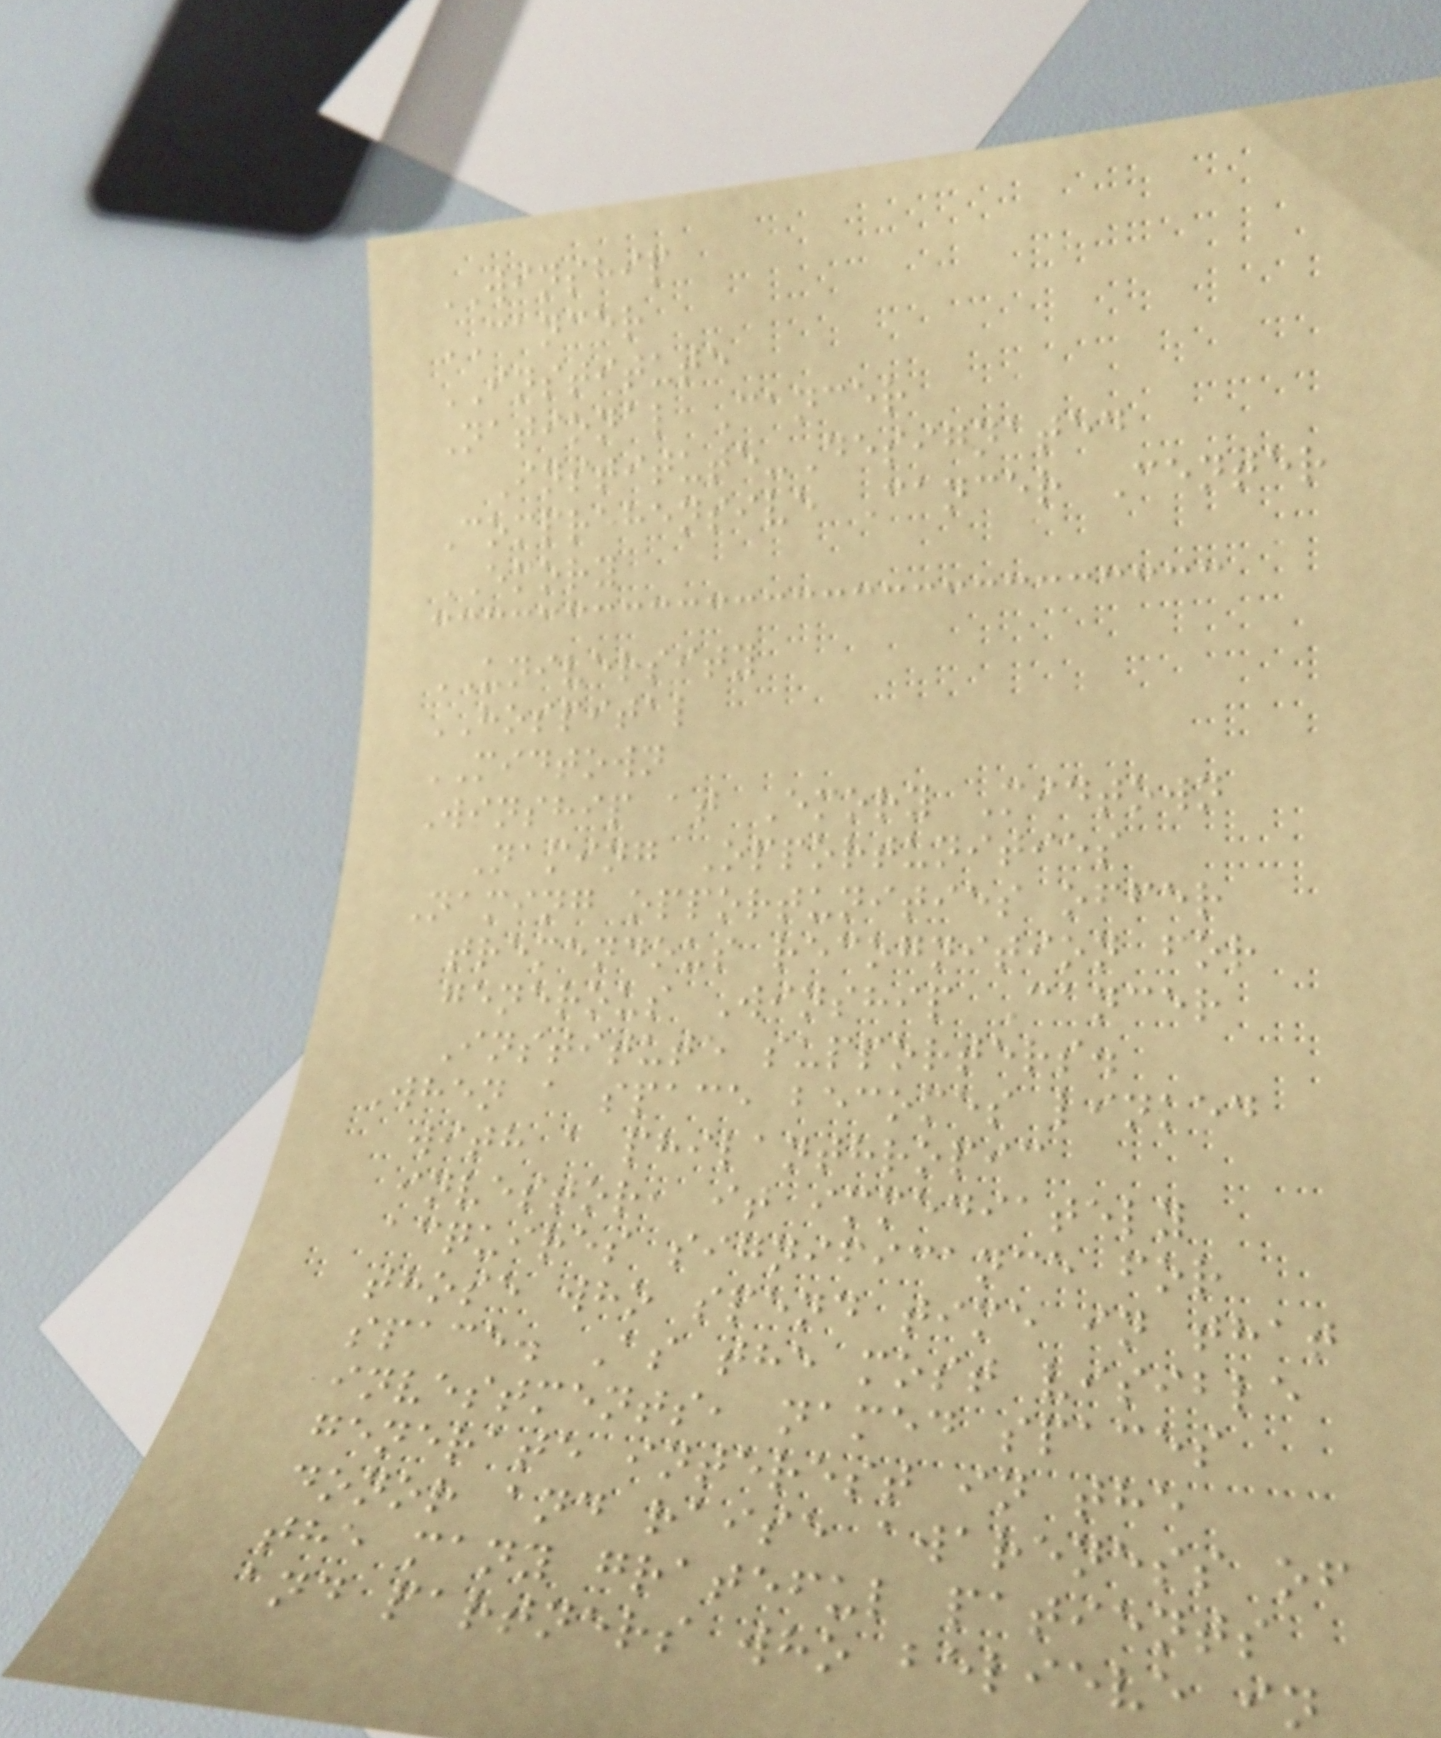WINSHIP
CANCER
INSTITUTE
National Cancer
Institute-Designated
Comprehensive Cancer Center
EMORY
UNIVERSITY
HOSPITAL
MIDTOWN
Winship at Emory Midtown
Naming Opportunities
Naming opportunities offer
tremendous recognition for
generous Winship Cancer
Institute supporters.
When a space becomes linked
with a philanthropic
investor, it immediately
acquires significance for
those who spend time in that
space. As the most visible
investments, named spaces
generate interest in the
donor and raise awareness of
the many grateful patients
and partners who believe in
